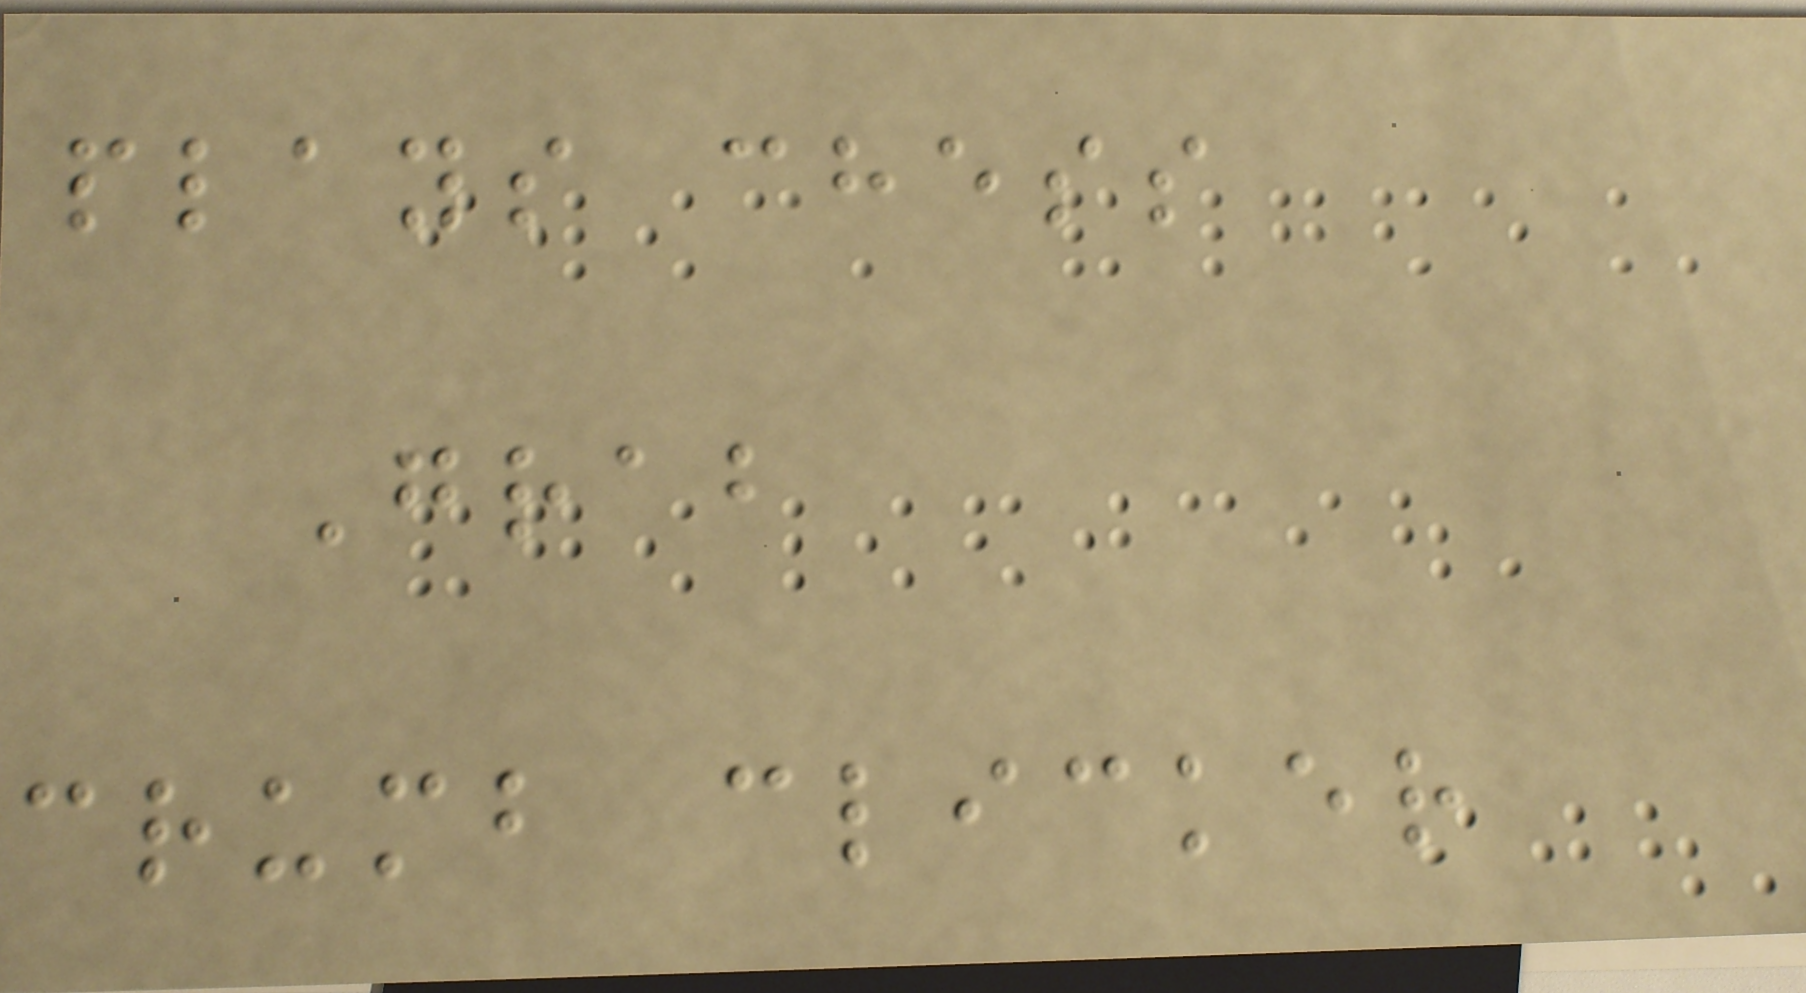plays chess
Grab
crumb clicker
